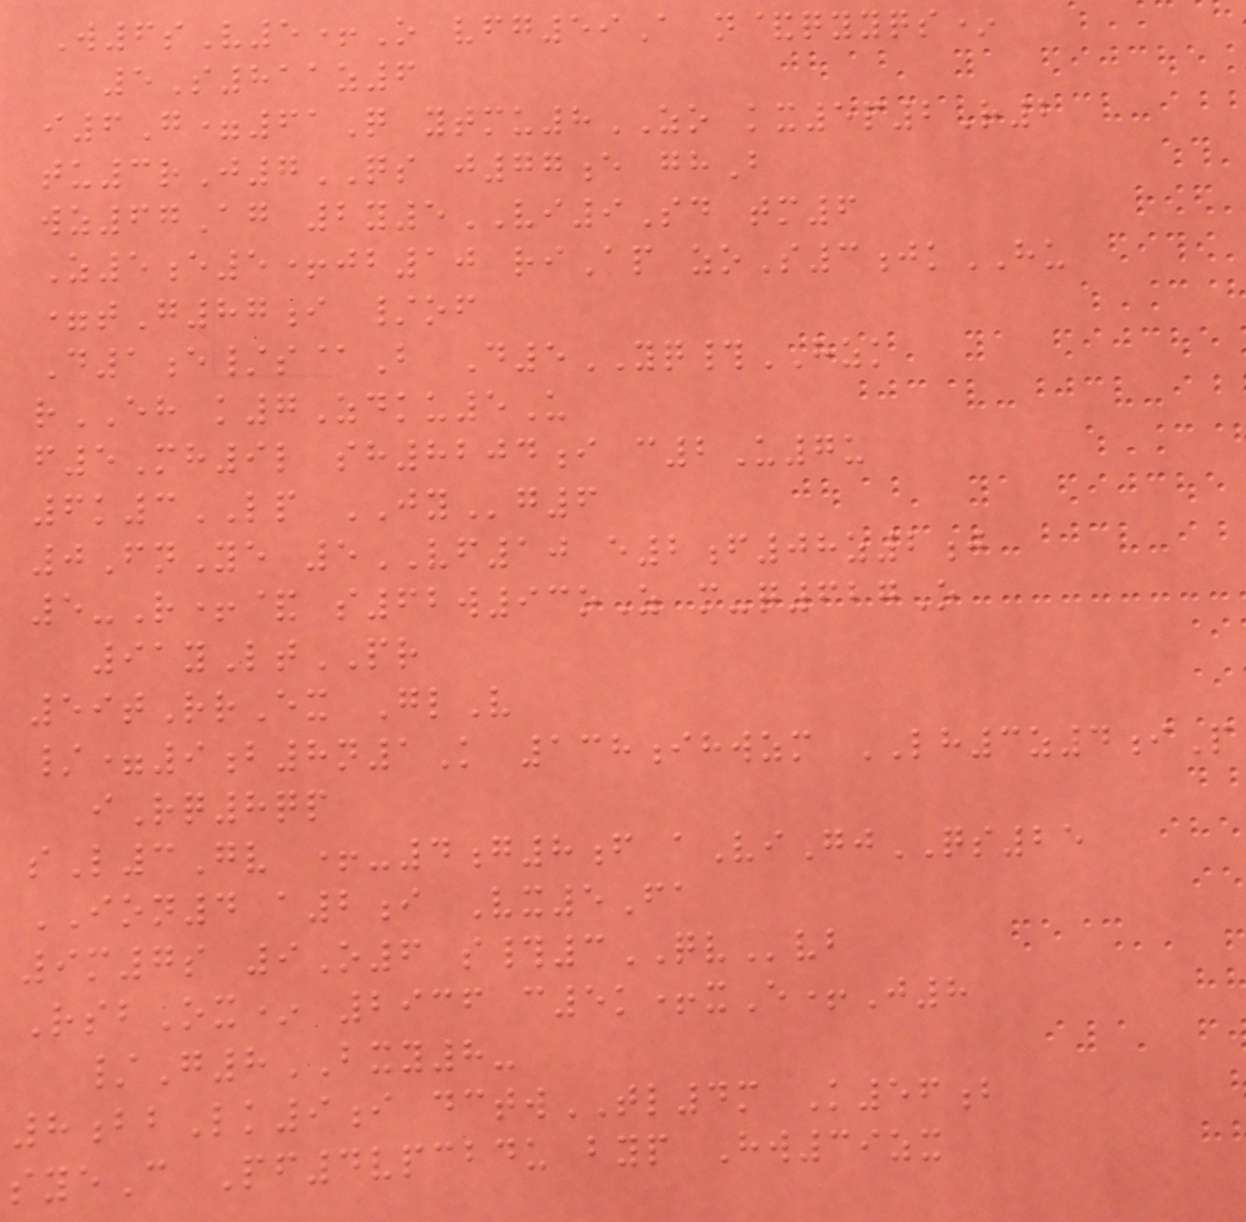W6sV5+O vfg59A n&qyyqs*
5S811z6
i6G=61Q ytmu8ZO kx5p2R2
tu3rJ7QS j77e ghB
wz67Ag 2y5VI9Sd tm6
Z5e5+jb10 riAp zoS3jkHU
=tG87i /of
D1e/s@B D5YQ#HZK
rEH k7Zdku5U
f5Mh9l sh8204i c2U7u
6k3LP JYg6
0FnYe 5VF10 e2f08z2j
5-R+& s62w93oZ m-q627O
91yLtPR
59tRrEx GlV
/=9b8n1K 138ihwzm LH3z4iP
iRq8qp
sL3Gv +-4g8f aViGjQS25
ION4 a2i Vx5Fa
9m7s 9O6 s#3QVvb
RsbOx* 2936 c5k+xE+J8
/G8BXY8-
8bbLk9i dctwTL4m K56b
syeC Pf4vpcbdu byp Hw39zx
